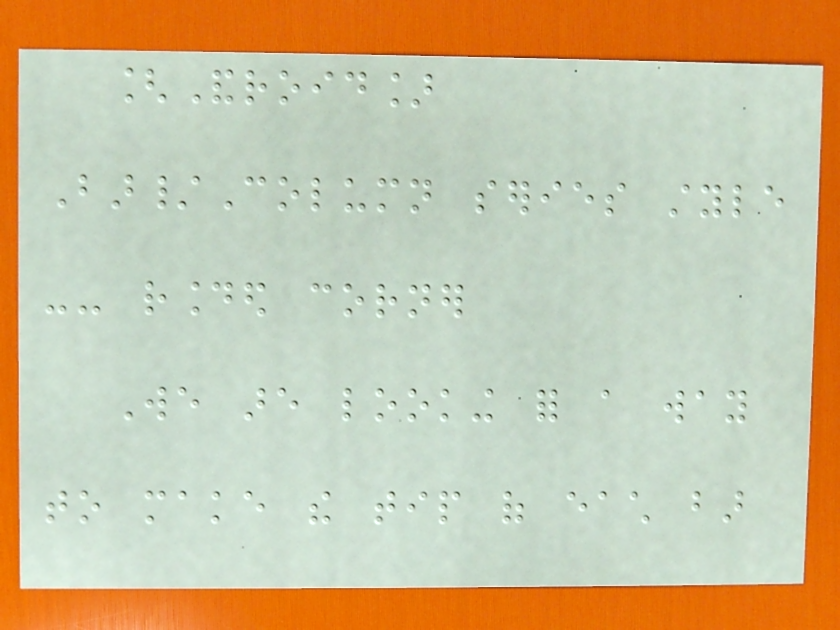[Android]
Bar/Column series style
-- rounded corner
We are looking for a way
to make the tip of each bar
